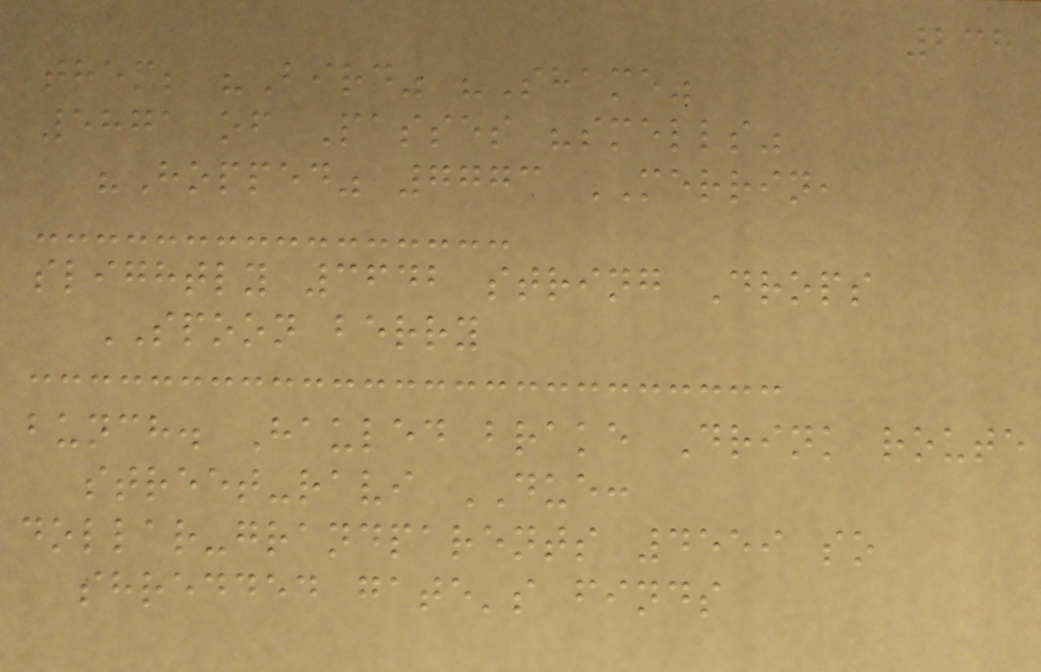238
them; "Bird" "Shame"
5871 of Passes "smells"
"Hopped" 7773 MERRIN,
slightly 3642 string Drops
SPOON berry
bunch. Hauled brake Drink route
street-ravi DUE:
dollar-grandparents 4559 so
shredded gate's finds
